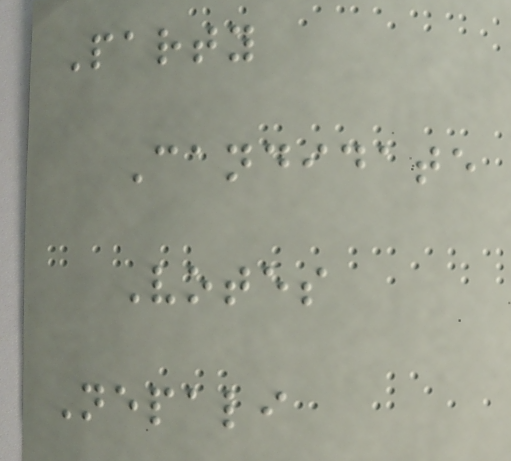Party
Candidate
Votes
Nepali
